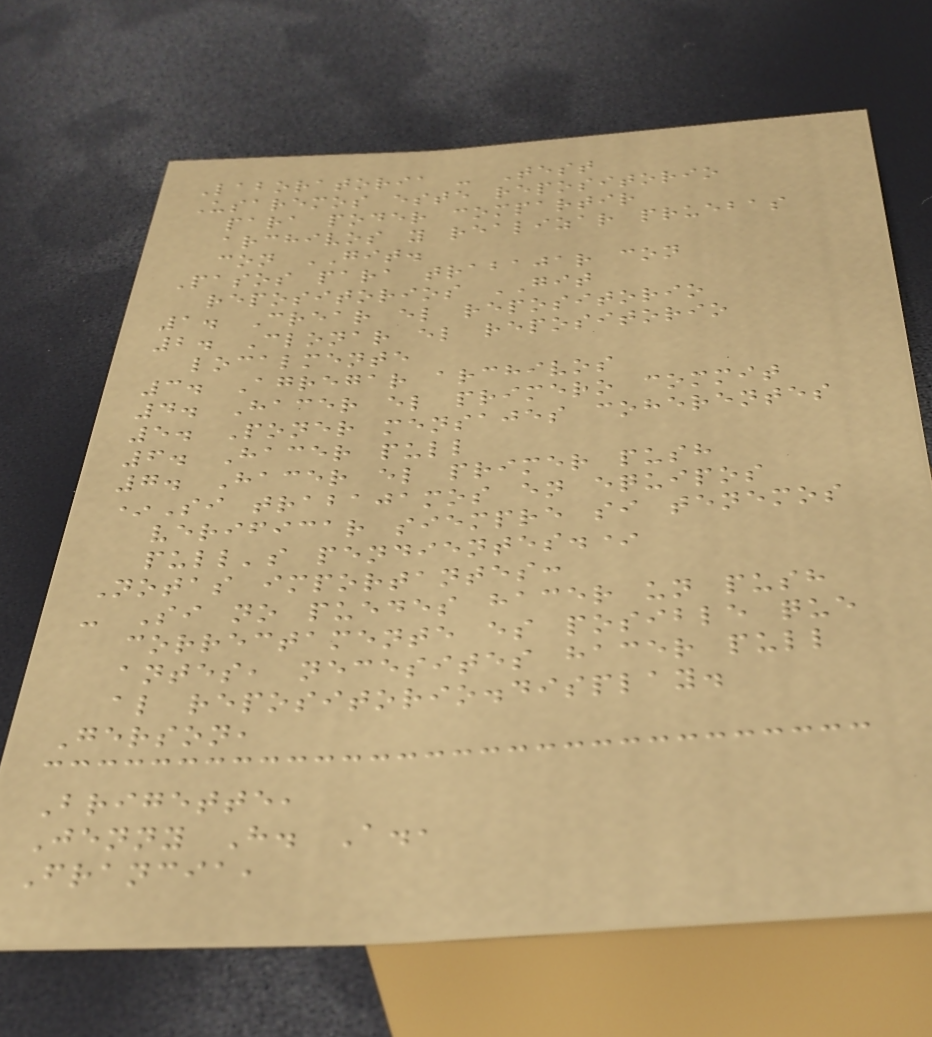Laboratoria - Test
Usaremos este repositorio
para poder compartir
archivos y realizar pruebas
con GIT.
Pasos para trabajar con
repositorios GIT
1. Crear el repositorio
2. Clonar el repositorio
localmente
3. Agregar archivos
4. Hacer el primero commit
5. Poner mensajes coherentes
6. Hacer pull
7. Hacer el primer push
*Si trabajamos en equipos
verificar siempre si tenemos
pull's pendientes.*
Notas importantes:
- Si no puedes hacer un push
correctamente es posible que
antes, necesites hacer pull
al repositorio.display.
Gerson,
Brigette,
Jenny H. A.,
Francia,
